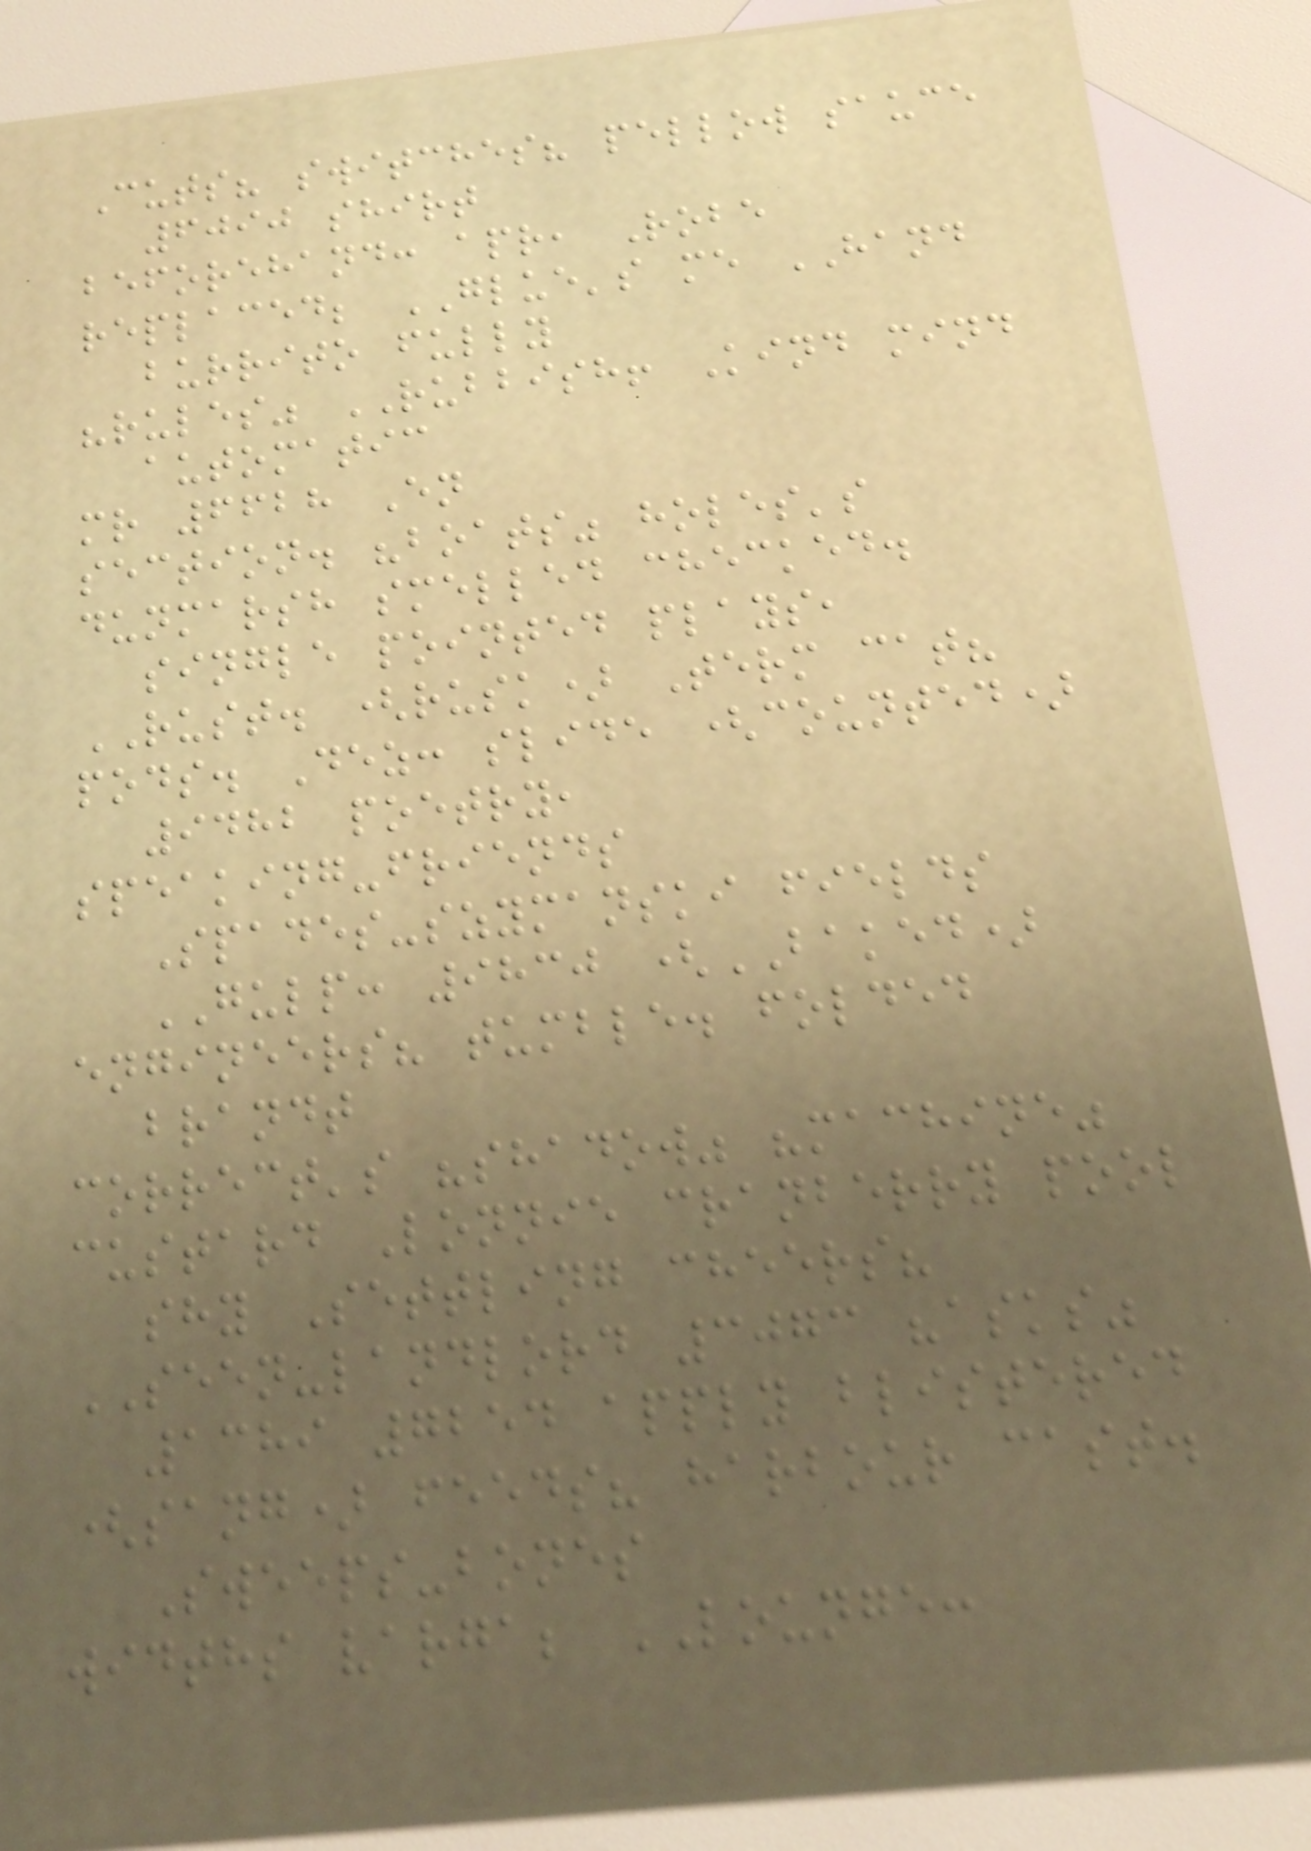Cuts? switches? pellow sauce
6090 shirt
beforehand: apr, Robe
replaced; GLUE's me HAND
burrito fully
"rules" RUBBISH! Kind mind
automatic
mr 6628 En
section. "boats" holes's
dunmarsh smelled checked.
single pointed plays,
RUST. (rusk) Term cat?
pods. Dez: slide (counted)
9482 poetry,
speaking-friends
Spades-szymanski fields
GULP: 9830 (BAKED)
engineers? tumble. folded
brandt
correct's "shadow" "machine"
custard Lonnie cranberry pool
shy Settling cheers?
SEEN-landlord 3073 "asks"
1389 7254 apply blistered
(sang) feeds? harbour cast.
Sweeps-bones
widths varga; LOUNGE:
